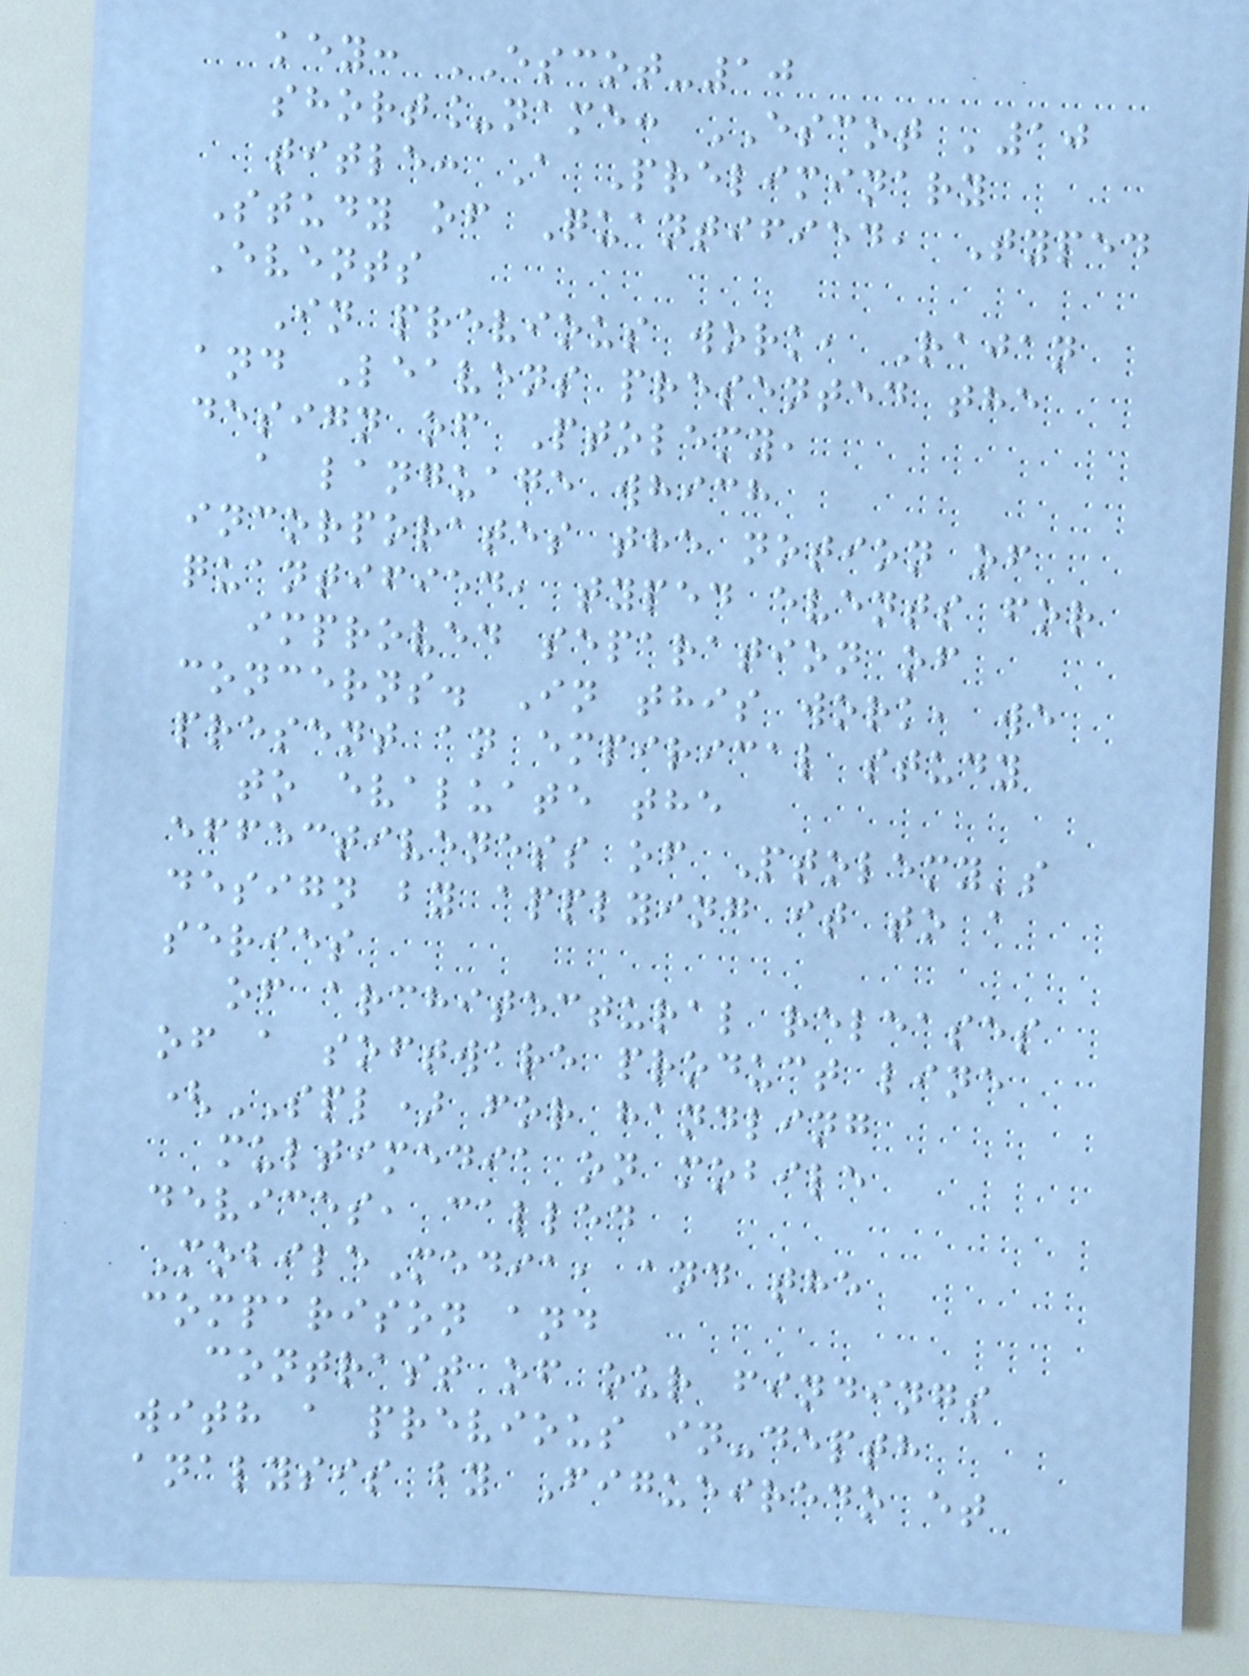key: ESCOT-10
short_name: ESCOT '10
title: A Preliminary
Study of Quantified, Typed
Events
In previous work, Rajan
and Leavens presented the
design of Ptolemy,
a language which
incorporates the notion of
quantified, typed events for
improved separation of
concerns. In this work, we
present an empirical study
to evaluate the
effectiveness of Ptolemy's
design by applying it to a
series
of architectural releases
of a software product line
(SPL) for handling
multimedia on mobile
devices, called
MobileMedia, and the
comparison and
contrast of our findings
with a previous in-depth
analysis by Figueiredo et
